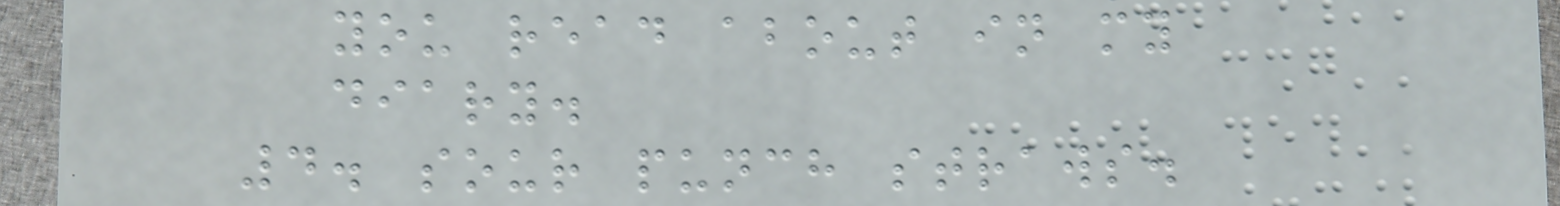you read about in my
diary.
4. sour punch straws.
